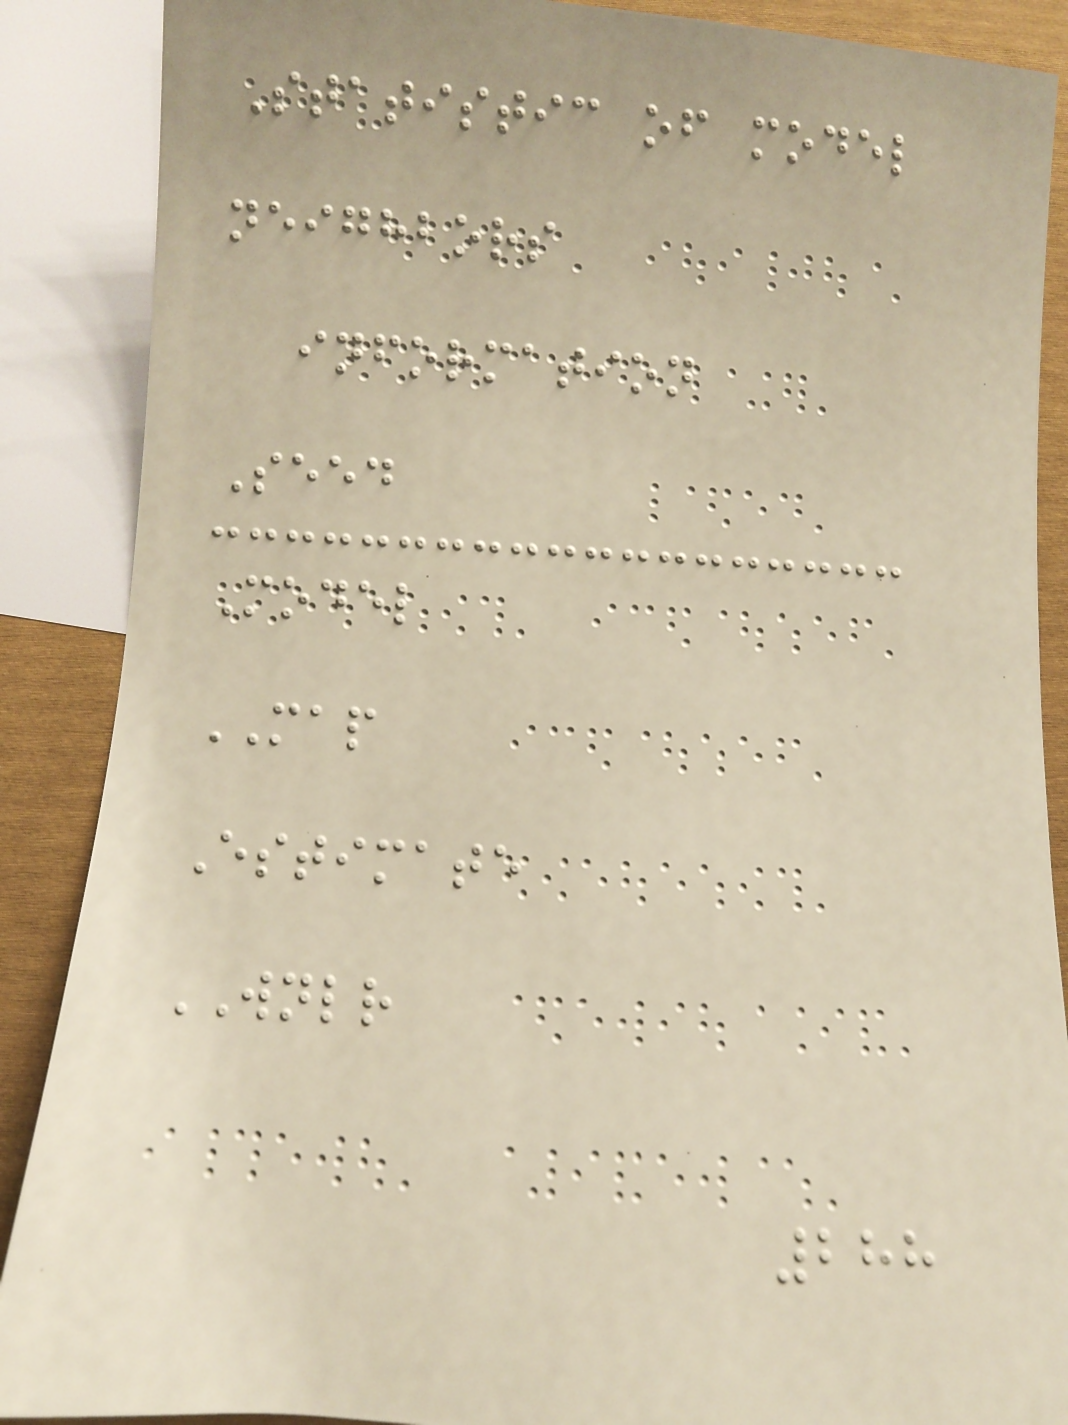Statistic of model
neighbors
information
Seed
Model
MAP
Estimate
WNLR
288
